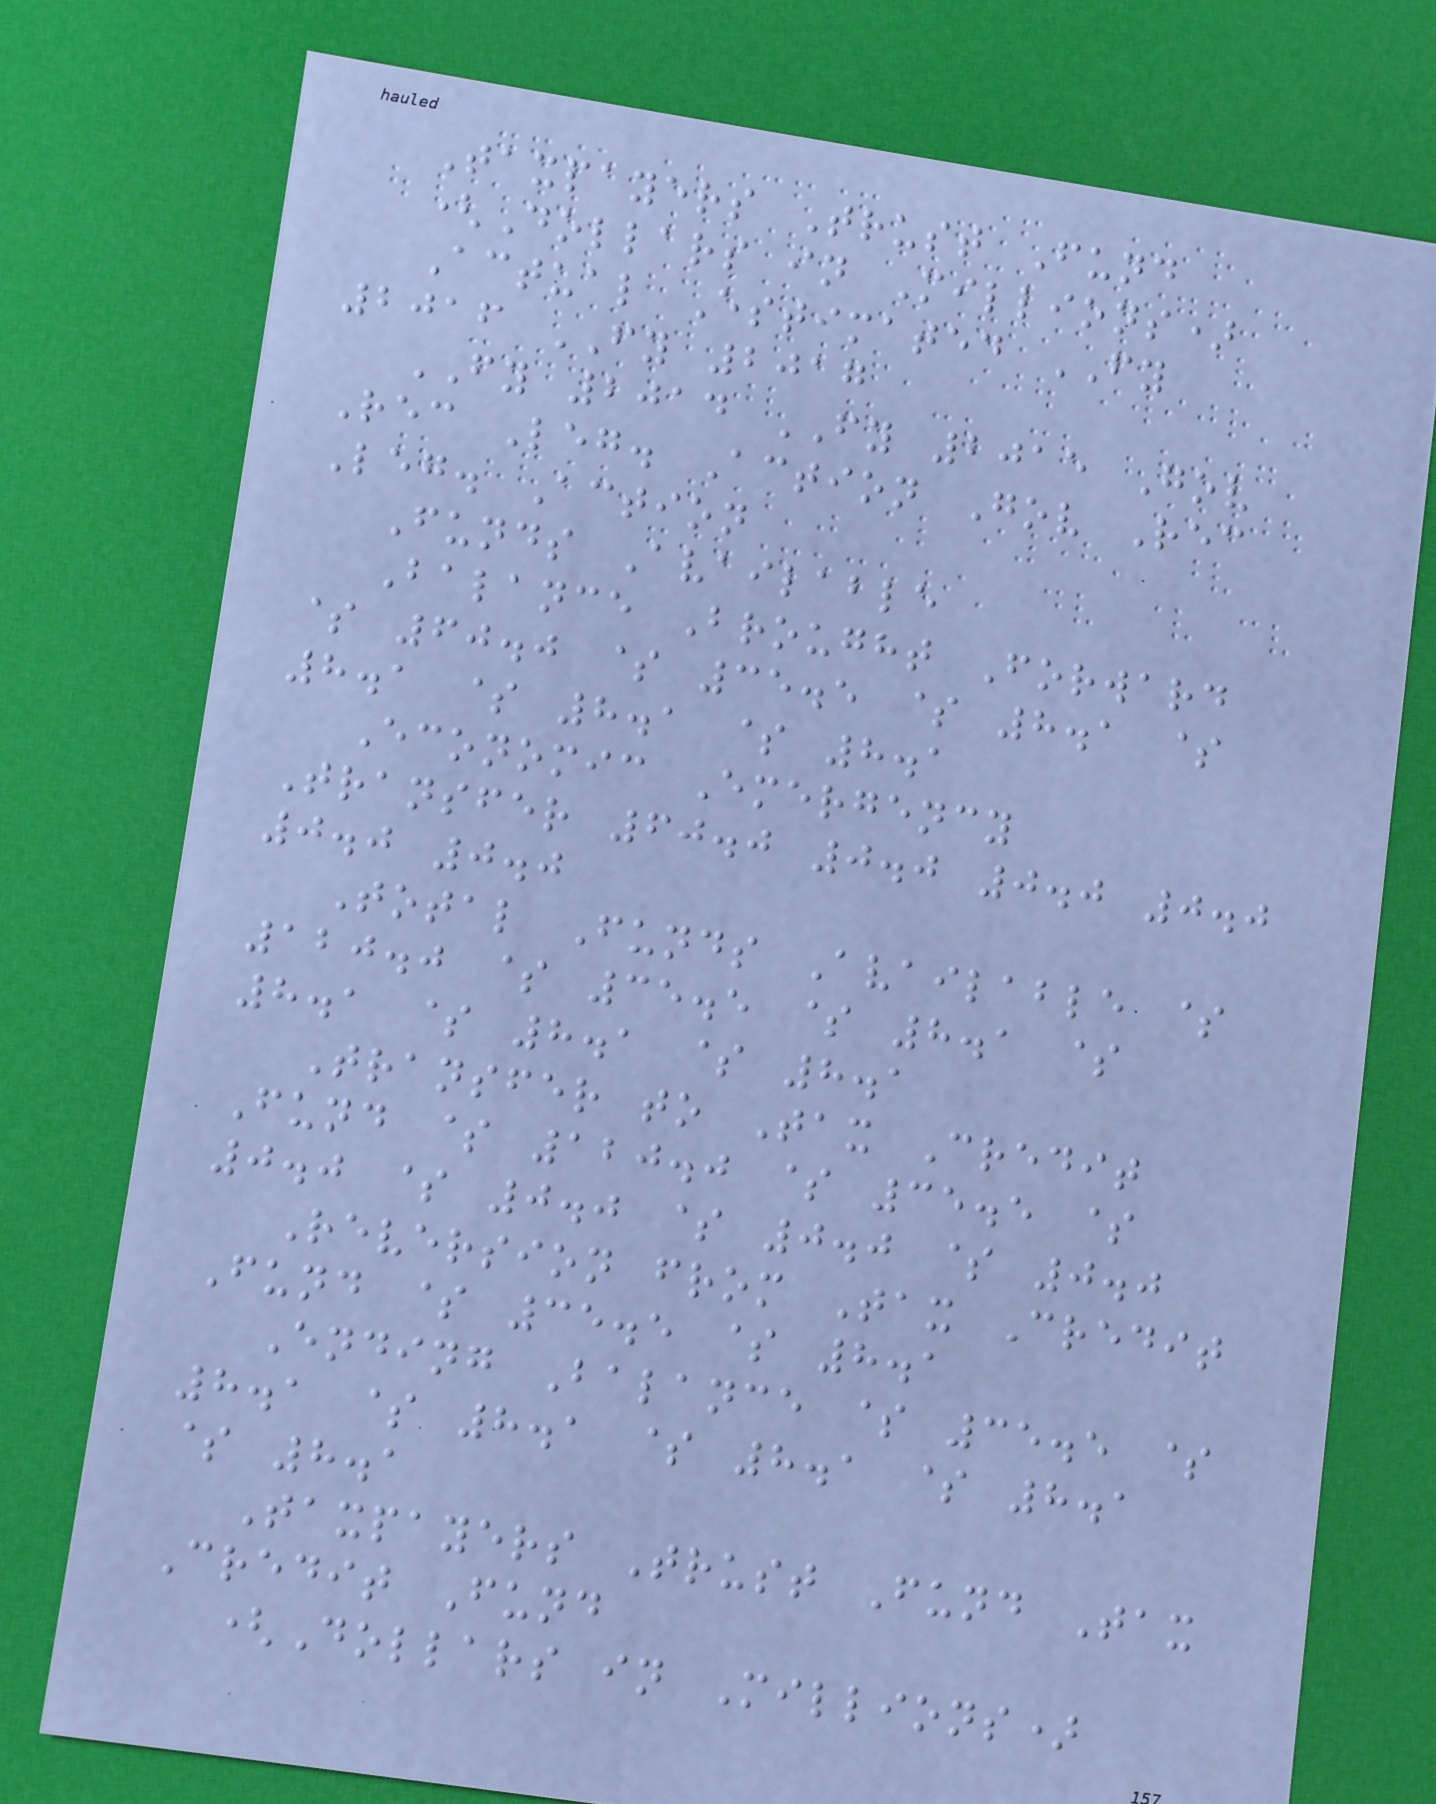Taxpayers Trust Fund
(Dollars in Millions)
Actual Estimated FY
2016 FY 2017
FY 2014 FY 2015 Gov
Rec Leg. Action Gov Rec
Leg. Action
Funds Available
Balance Brought Forward
$ 60.0 $ 35.5 $ 8.1 $
8.1 $ 8.1 $ 8.1
Economic Emergency
Transfer 60.0 0.0 0.0 0.0
0.0 0.0
Total Funds Available $
120.0 $ 35.5 $ 8.1 $
8.1 $ 8.1 $ 8.1
Transfer to Tax Credit
Fund $ 120.0 $ 35.5 $
0.0 $ 0.0 $ 0.0 $ 0.0
Reversion from Tax Credit
Fund $ 35.5 $ 8.1
Ending Balance $ 35.5 $
8.1 $ 8.1 $ 8.1 $ 8.1
$ 8.1
Taxpayers Trust Fund Tax
Credit Fund
(Dollars in Millions)
